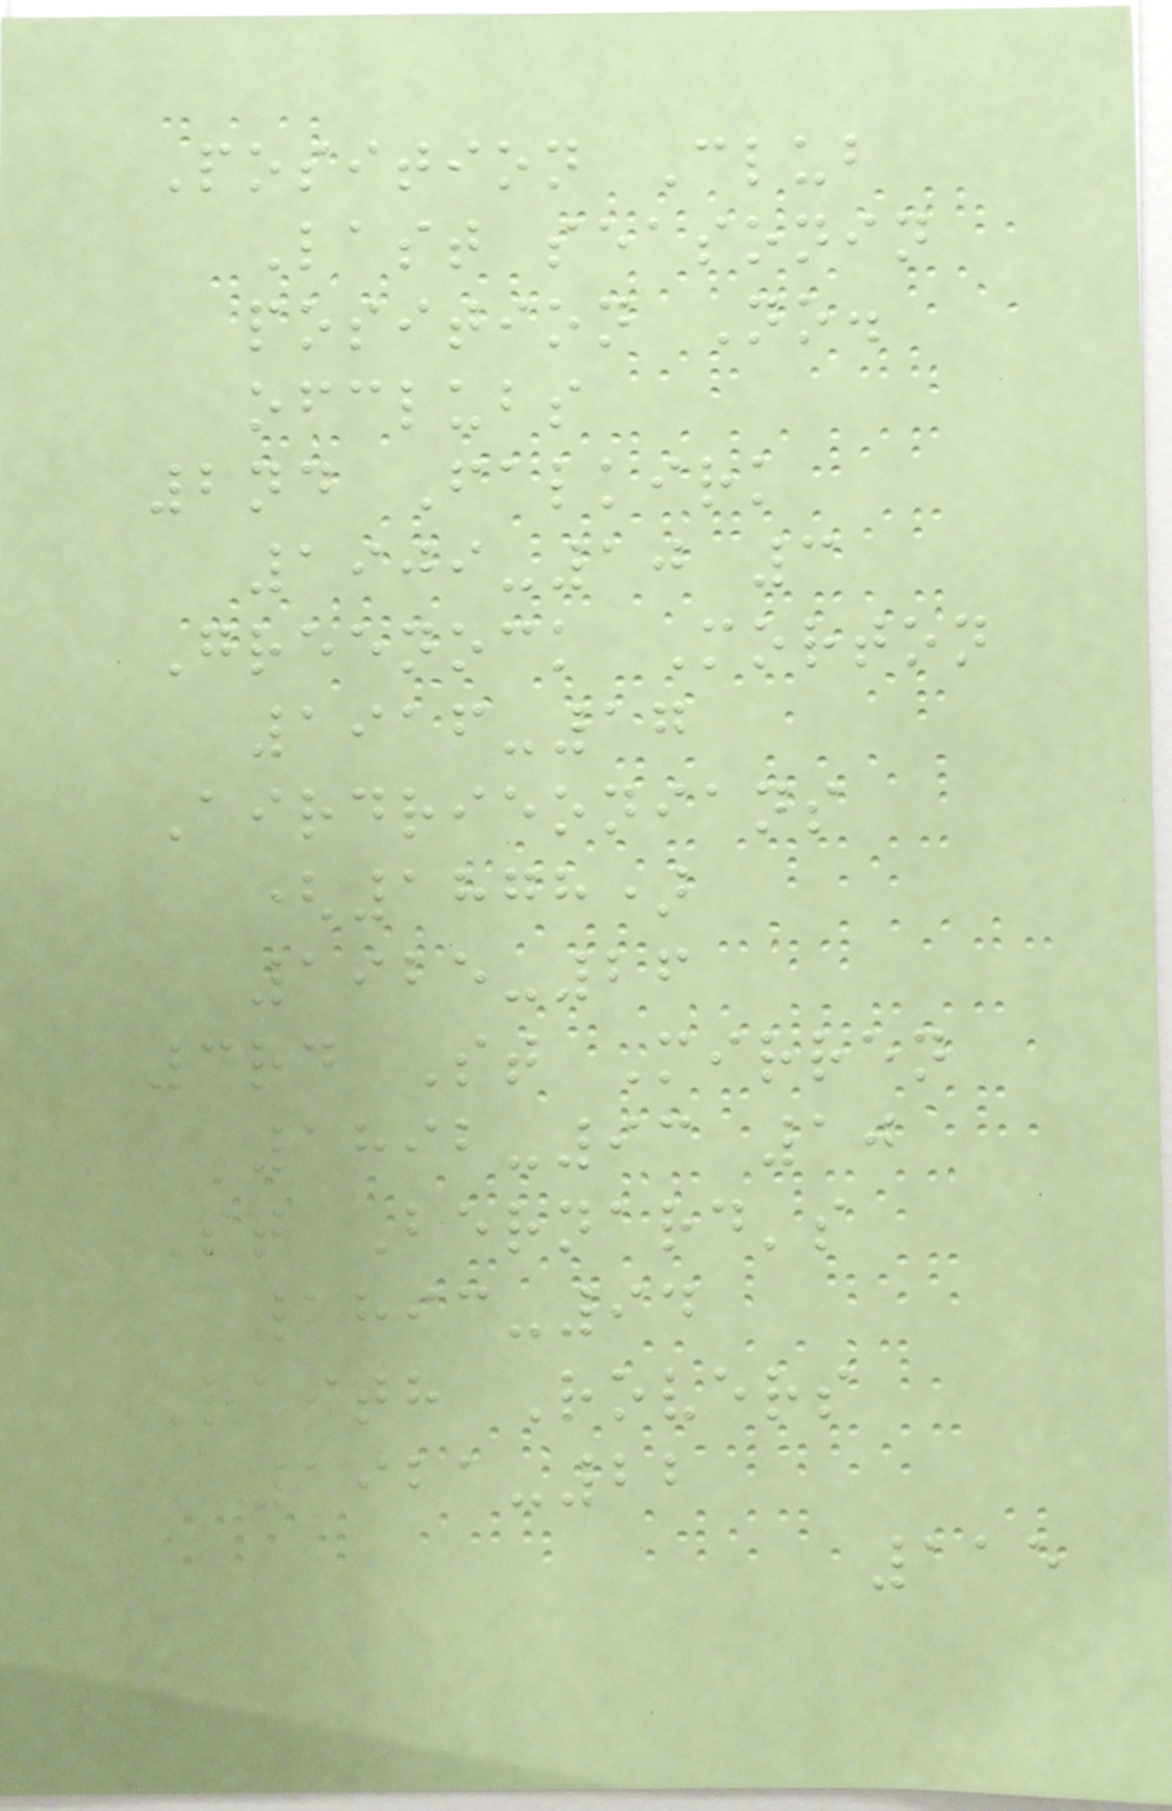Position Club
Last seasonin
position No.
ofclubs
2nd Falkirk
1909-10 3
Greenock Morton
1916-17
Airdrieonians
(1878)
1925-26
3rd St Mirren
1892-93 10
St Bernard's
1893-94
Raith Rovers
1921-22
115
